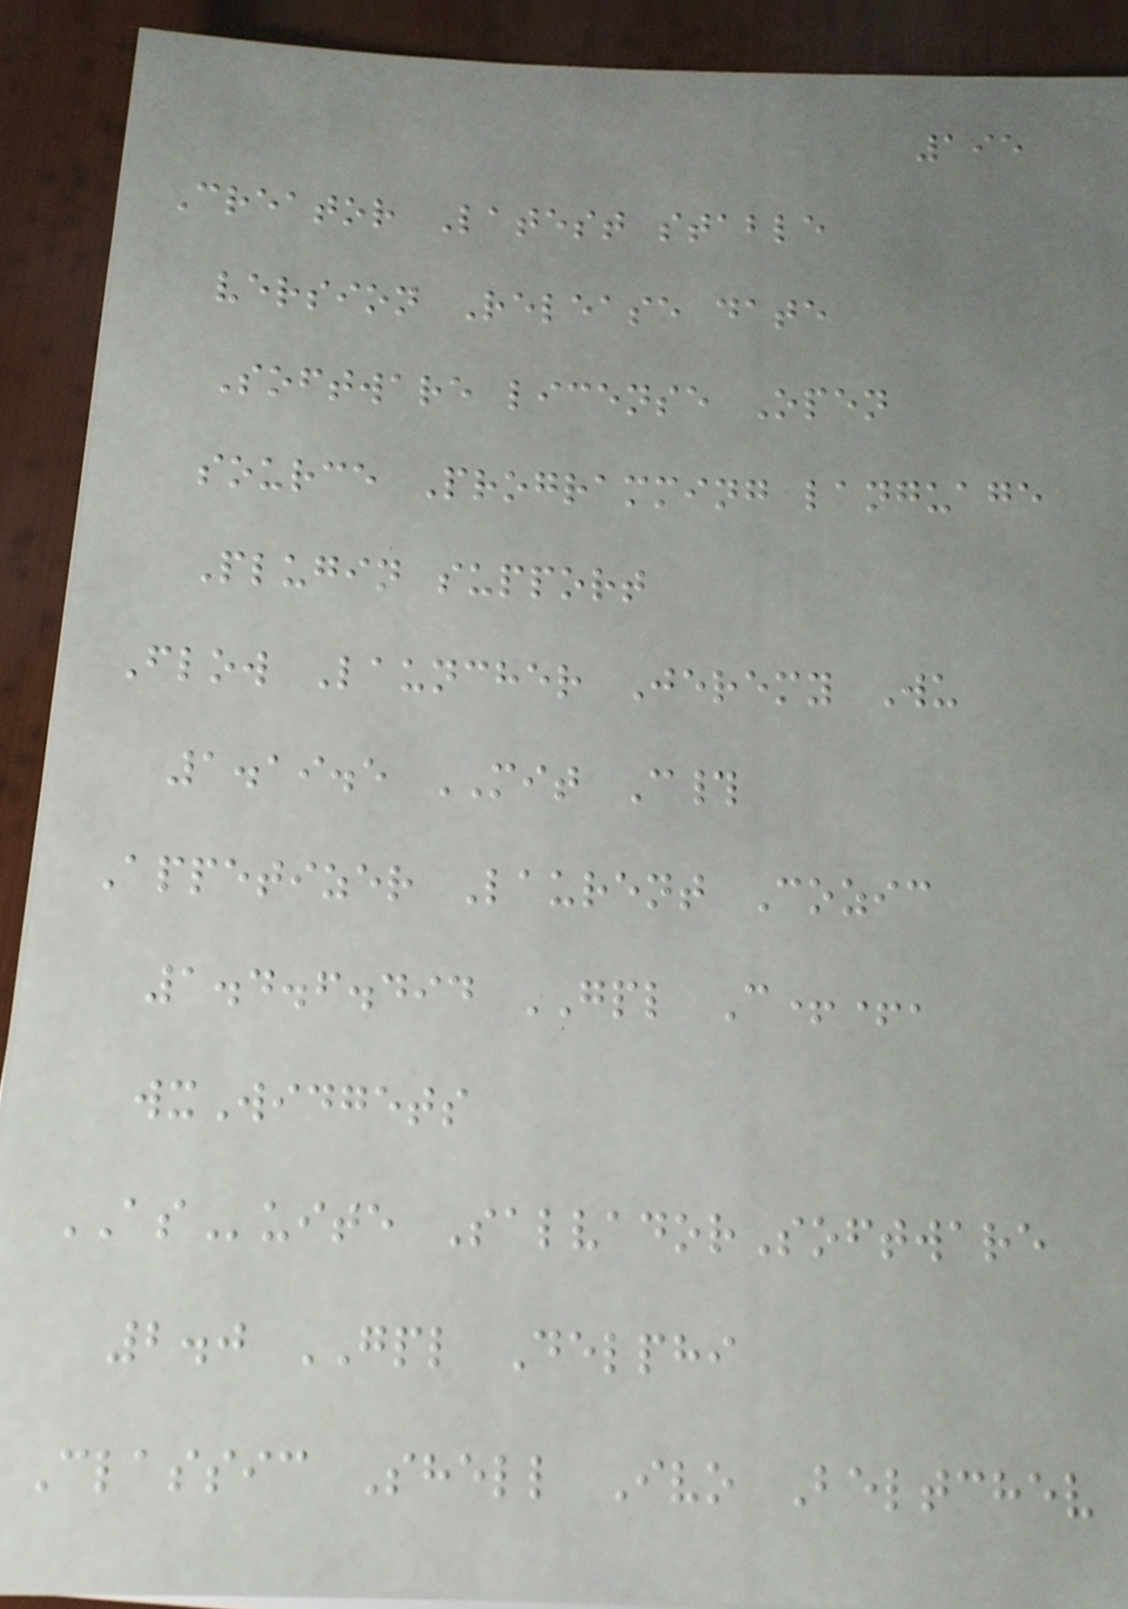195
Creator Latest stable
version Release date
Software license Open
source Programming language
Plugin support
Flow Launcher Jeremy Wu
1.19.5 MIT C#
Appetizer Laurent Cozic
1.4.6.494 GPL C++,
wxWidgets
ASuite SalvadorSoftware
2.0 GPL Delphi
Classic Shell Ivo Beltchev
